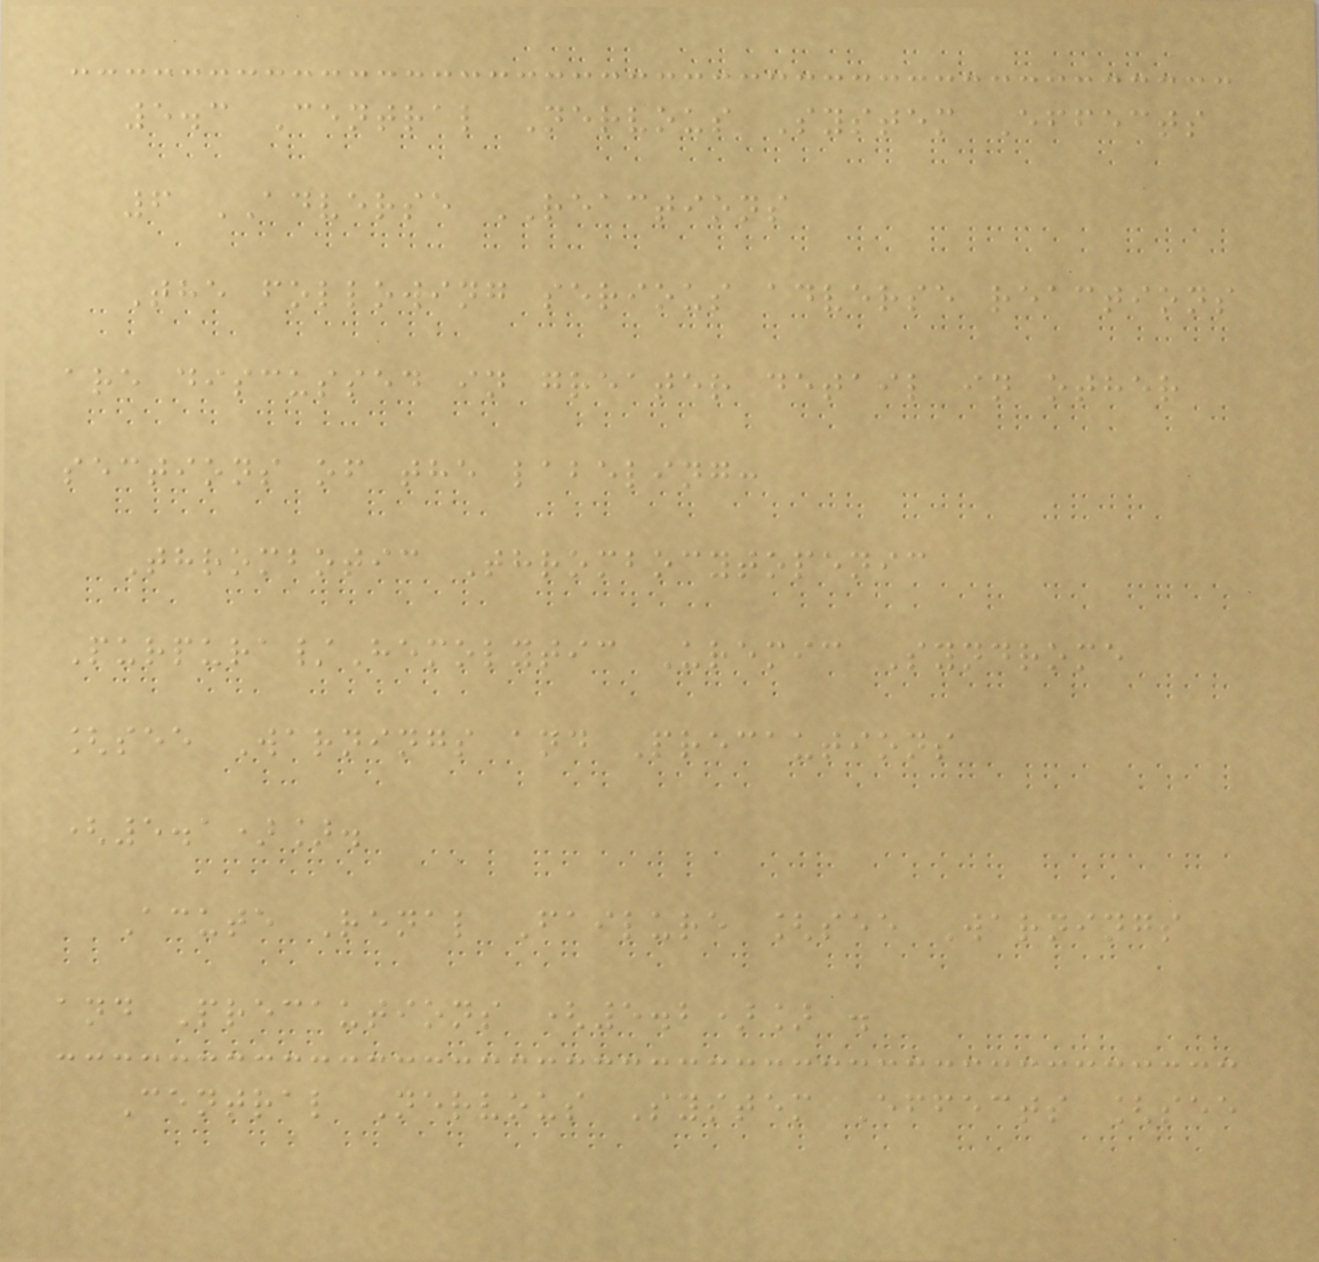5.3 Central Nervous System Effects
6 ADVERSE REACTIONS
The following serious adverse reactions
are discussed in greater detail in other
sections of the labeling:
Thrombotic Thrombocytopenic
Purpura/Hemolytic Uremic Syndrome
[see Warnings and Precautions
(5.1)].
Acute Renal Failure [see Warnings
and Precautions (5.2)] .
Central Nervous System Effects [see
